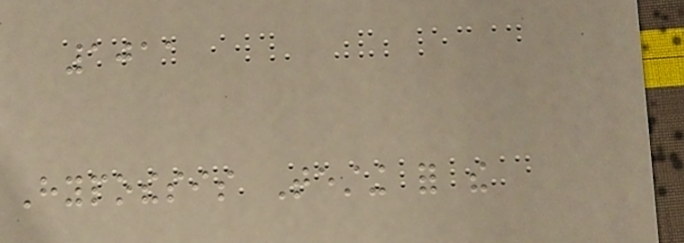1011
Hypothesis Testing for the
